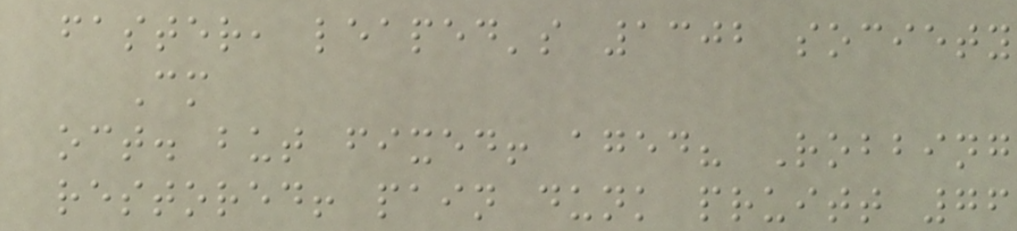faster, leaped's 1302 society
Cm
oct. but fixed! aged? Robbing
restored! pain dunk pruitt 76
